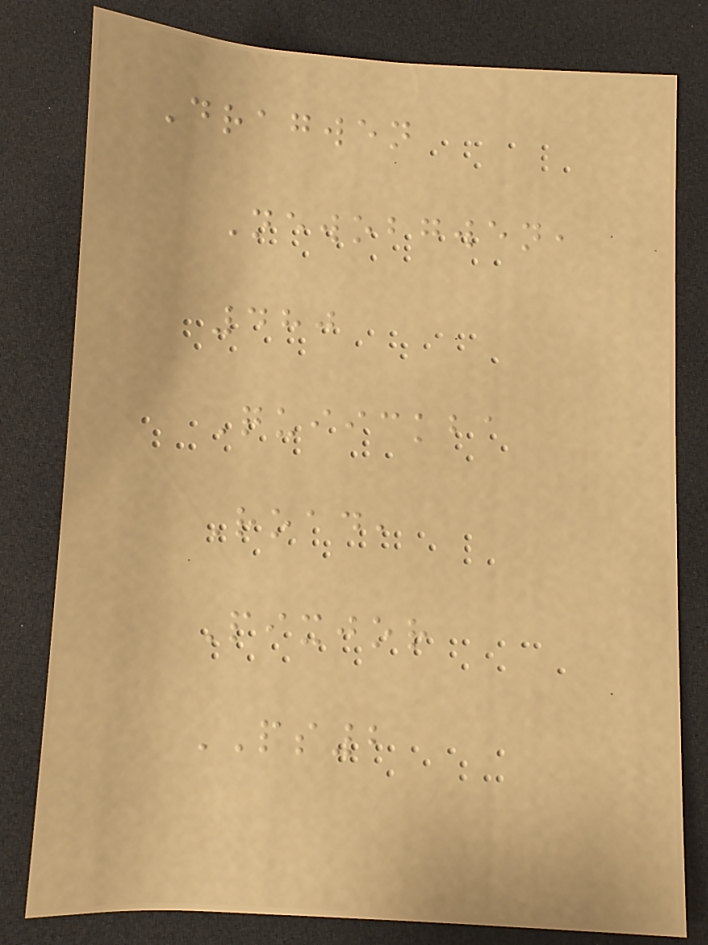Dragwen
Newobgwen,
480
Quiickba
Road,
Pixjor
PS2
